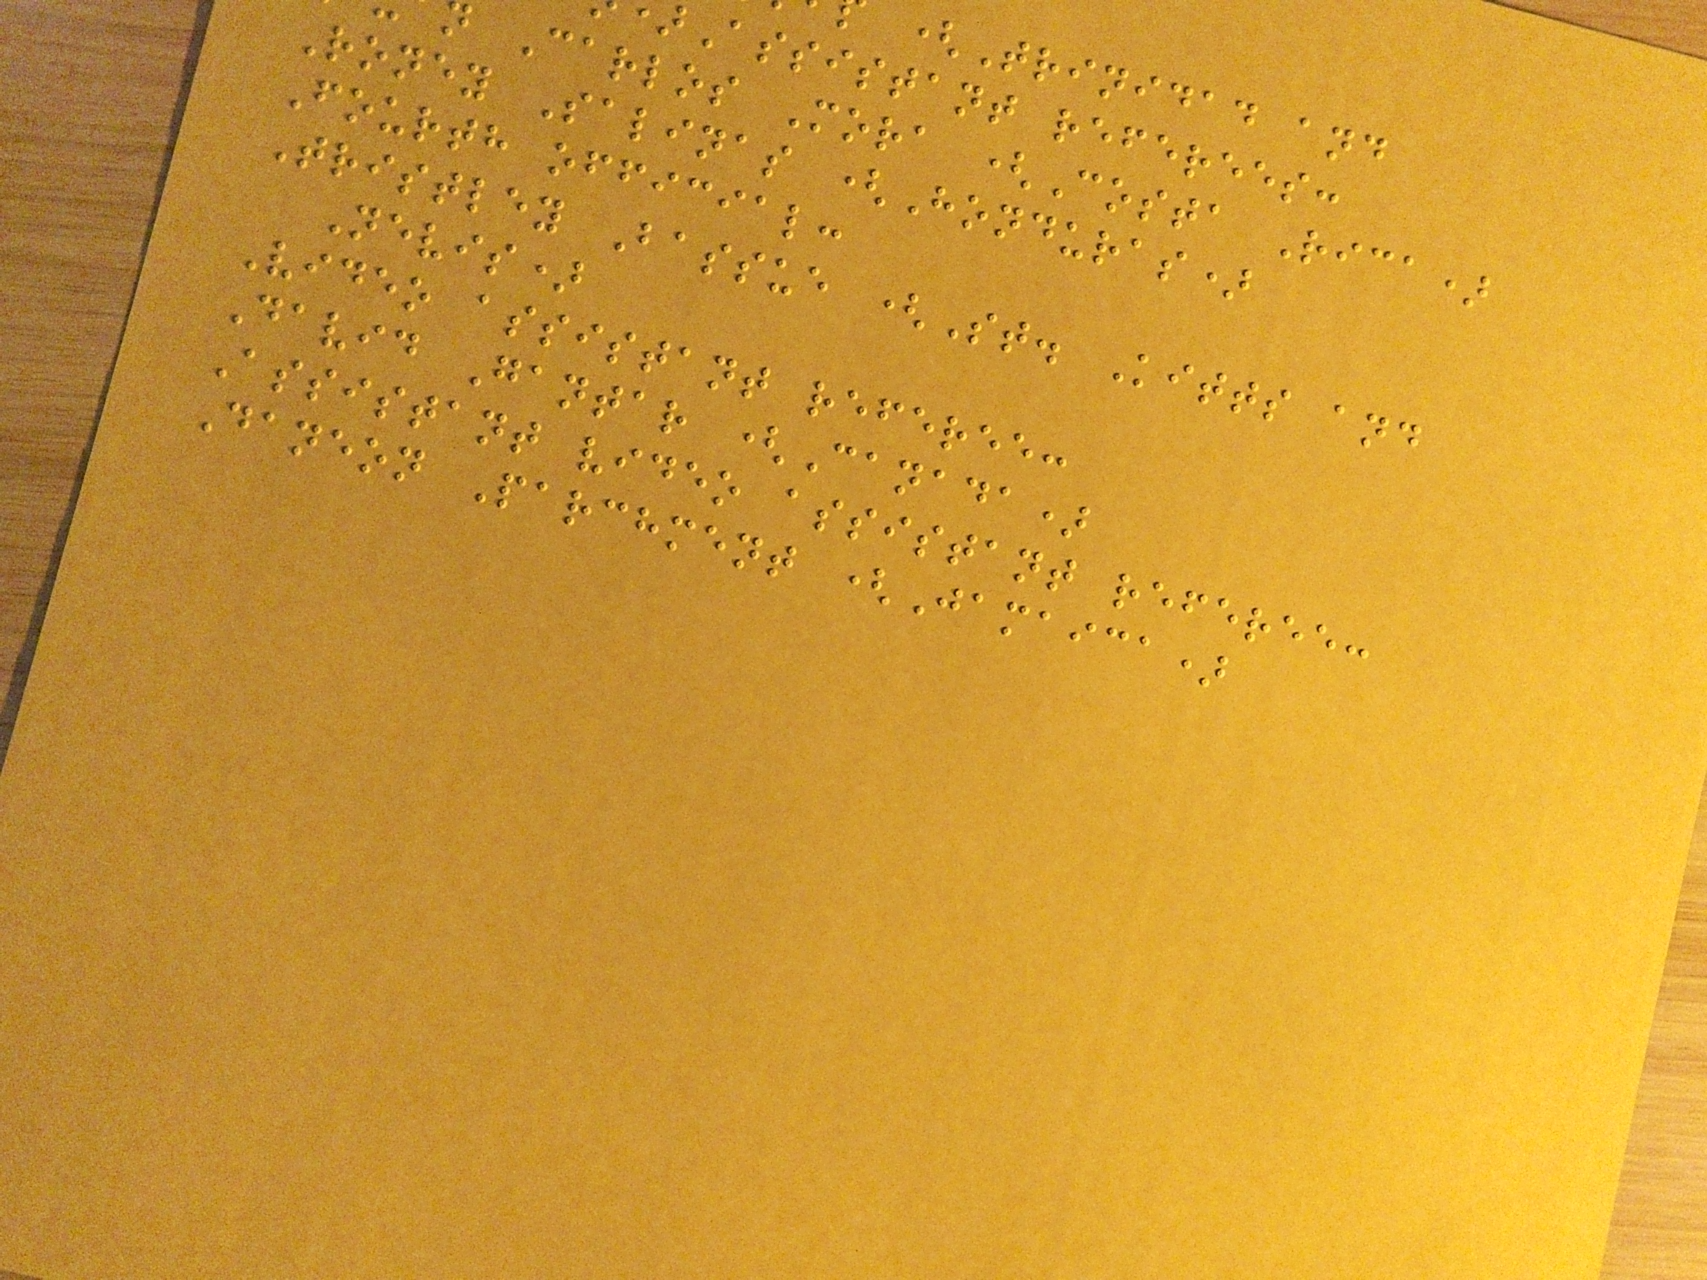(Trinidad and
Assistant referees:
Carlos Mora (Costa Rica)
Roney Salinas (Honduras)
Fourth official:
Tristley Bassue (St. Kitts and
Nevis)
Video assistant referee:
David Gantar (Canada)
Assistant video assistant referee:
Daneon Parchment (Jamaica)
